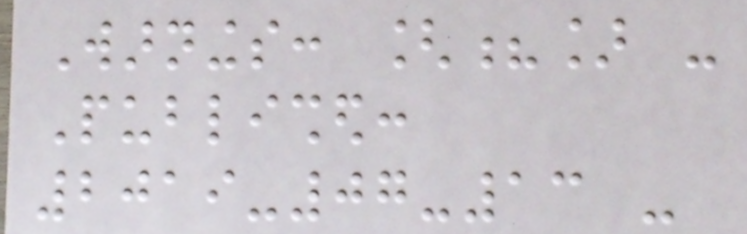Warnings: [?] -
Published:
2019-07-13 -
